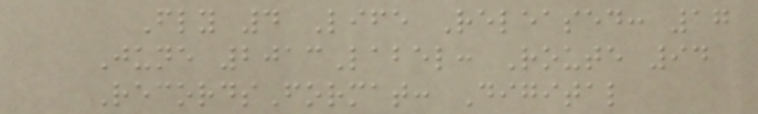Fly 4 Life Released: 17
June 2013Label: Route 94
RecordsFormat: Digital
